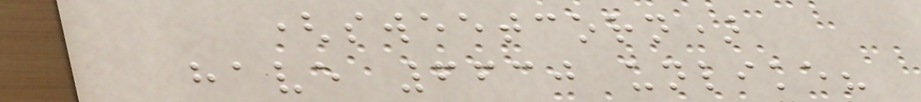(sweetcorn)
have 6630 unlike?
